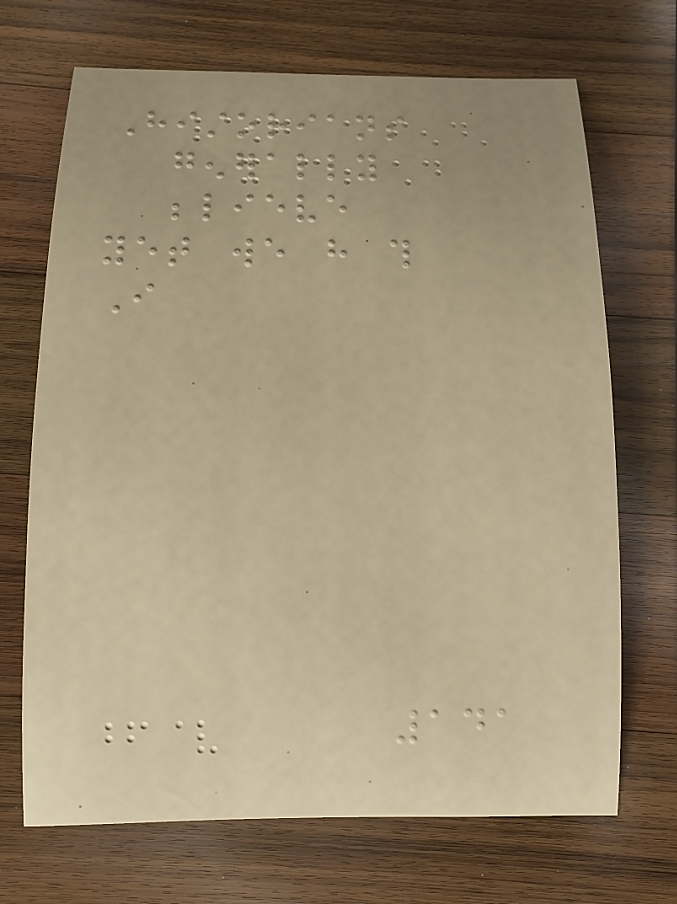Historians
generally
believe
yet we have this
I
141
